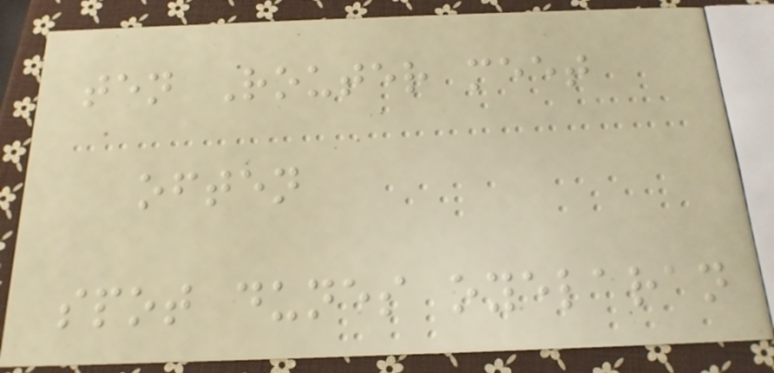ten Router meet
often
spot dunes oyelaran
